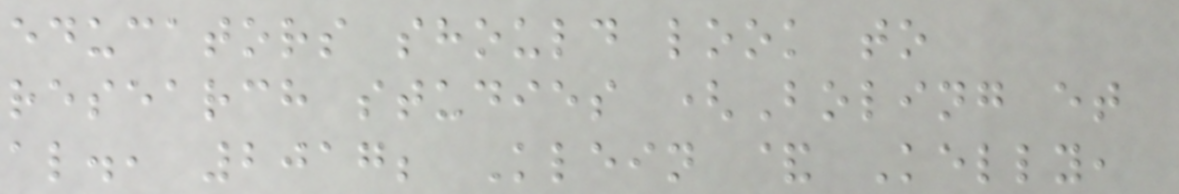educators should look to
research studies (Boling et
al., 2017; Klein & Kelly,
